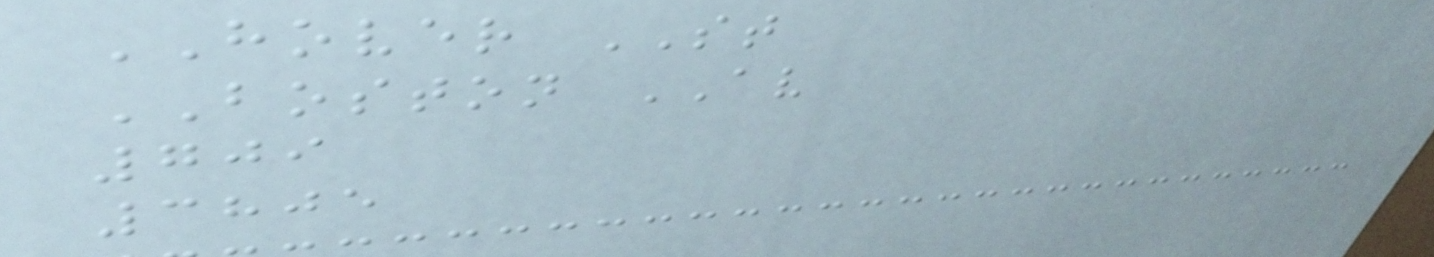HOVER ST
BOSTON AV
709
3805
